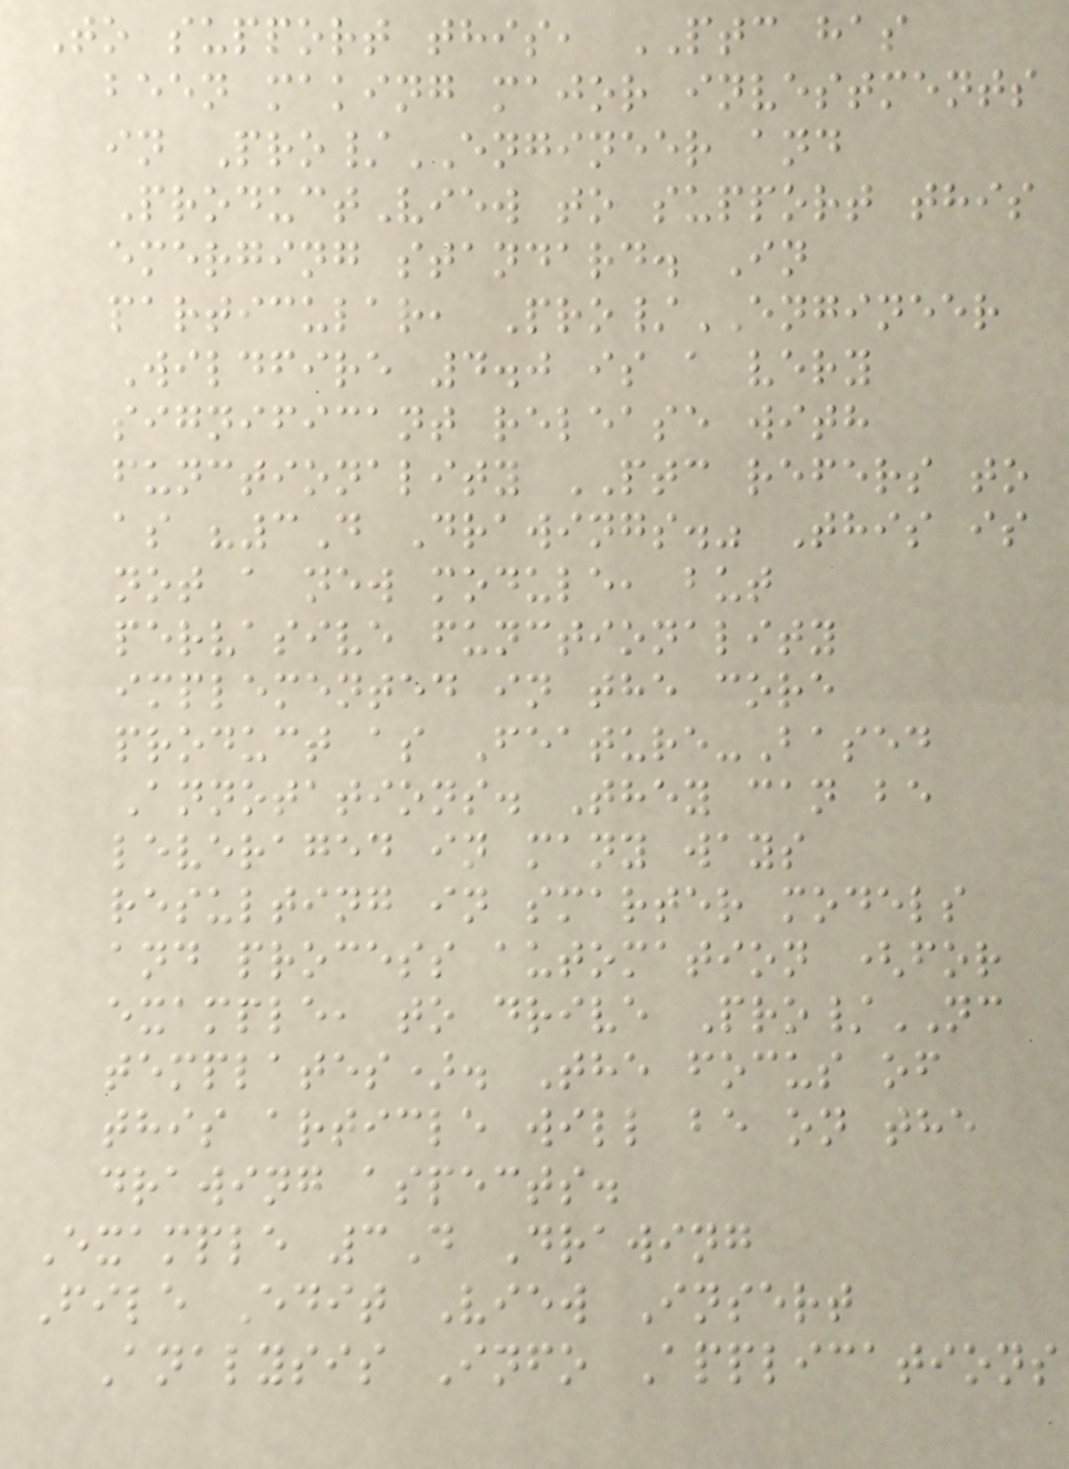To support this, PTC has
been making major investments
in Pro/ENGINEER and
ProductView to support this
emerging standard. In
particular, Pro/ENGINEER
Wildfire 4.0 is a very
significant release with
functionality PTC refers to
as "3D Drawings." This is
not a new module, but
pervasive functionality
implemented in the core
product as Feature-Based
Annotations. They can be
leveraged in many ways
resulting in smarter models
and process automation (for
example, to drive Pro/NC
templates). The focus of
this article will be on the
drawing aspects.
Example 3D Drawing
File Edit View Insert
Analysis Info Applications
